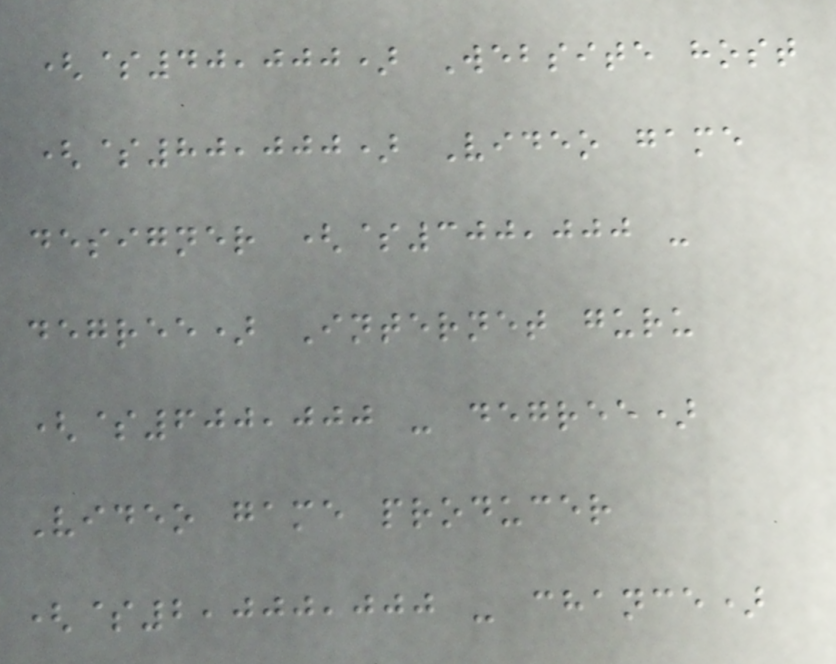($40,000) Website host
($80,000) Video game
designer ($300,000 -
degree) Internet guru
($600,000 - degree)
Video game producer
($2,000,000 - chance)
